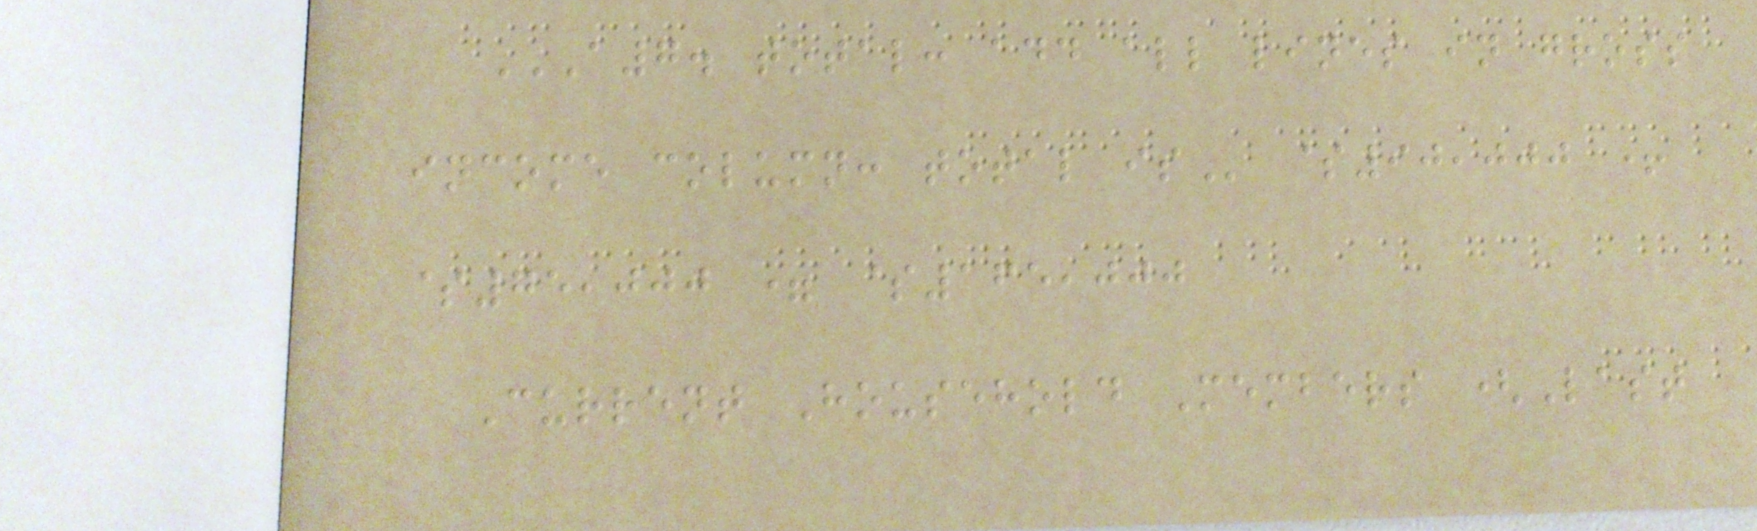A7. TOTAL: ADD ALL LINES IN GROSS
INCOME COLUMN: TOTAL IS $90,000 +
$75,000 = $165,000
Current Household Members (Last
